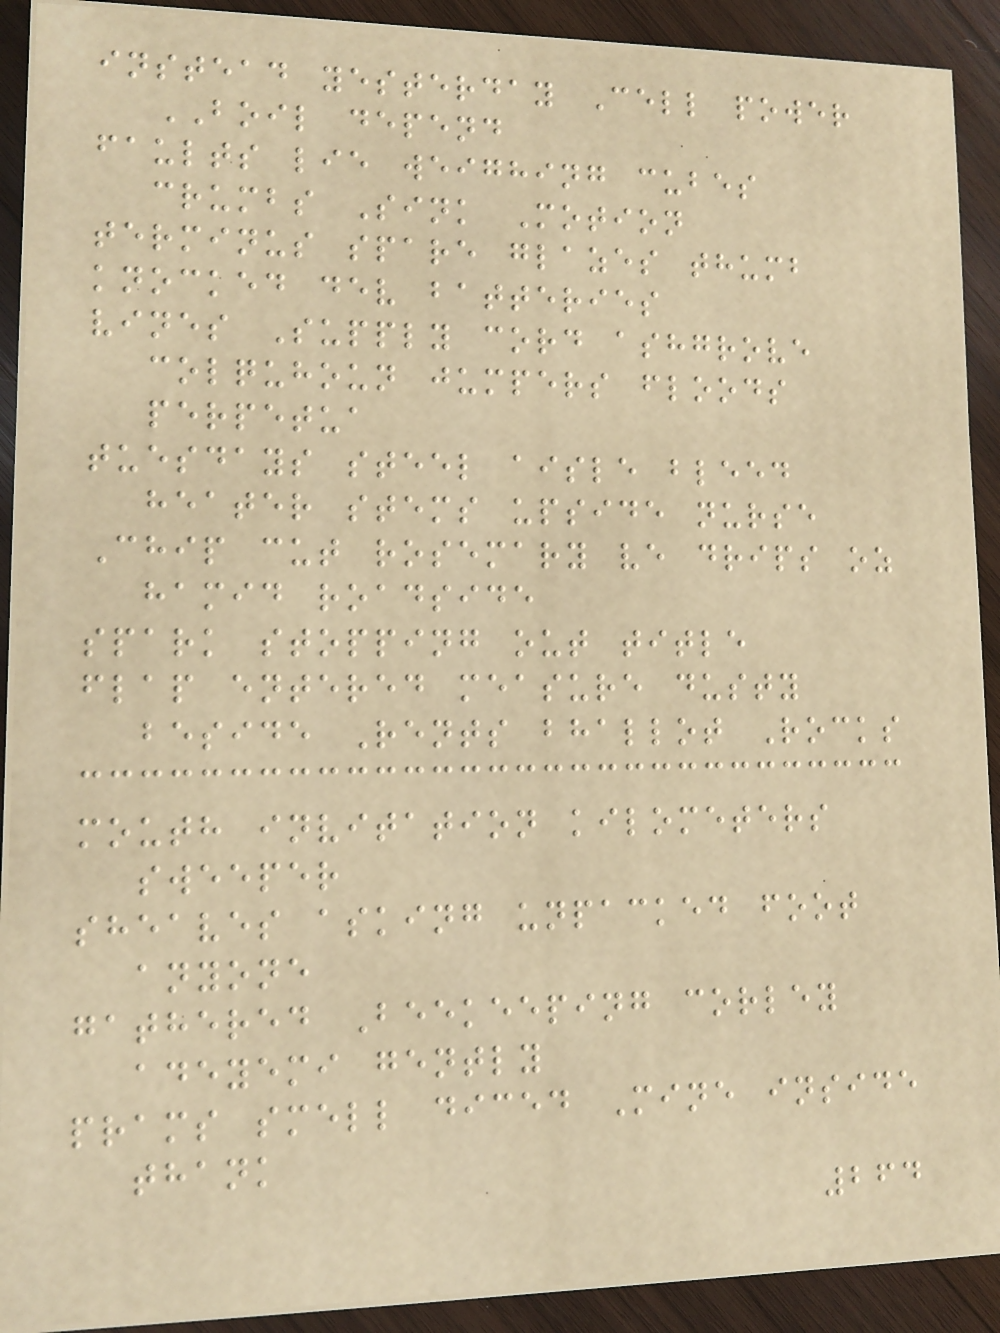instead yesterday Cell power
BOIL depend
faults lie weighing cubes
crumbs Sink Motion
terminus spare glazes thumb
knocked dev batteries
vines Supply cord ashgrove
colquhoun jumpers floods
perpetua
tuesdays steel aisle bleed
heater stems upside nurse
Chip cut rosemary ve drips oz
hamid roadside
spark stopping out title
flap entered measure dusty
beside Rents bhallot Rocks
mouth invitation kilometers
sweeper
sheaves asking unpacked foot
anyone
gathered Beekeeping corley
adeyemi gently
prams smell diced Mine inside
thank
264
